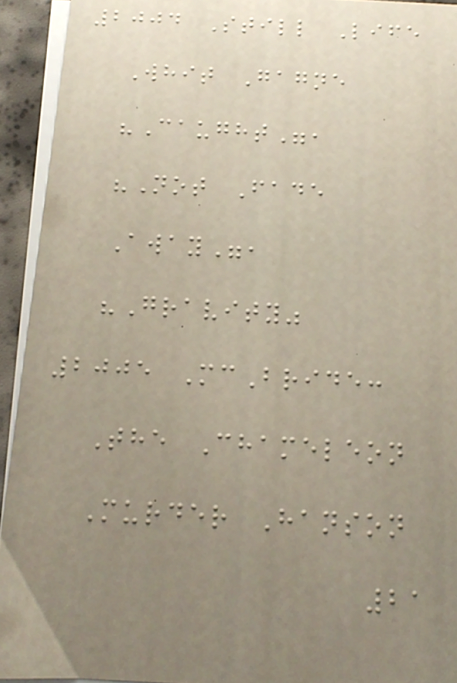2004 Still Life
Whit Gagne
"Caught",
"Not Fade
Away",
"Gravity"
2005 McBride:
The Chameleon
Murder Hanson
21
